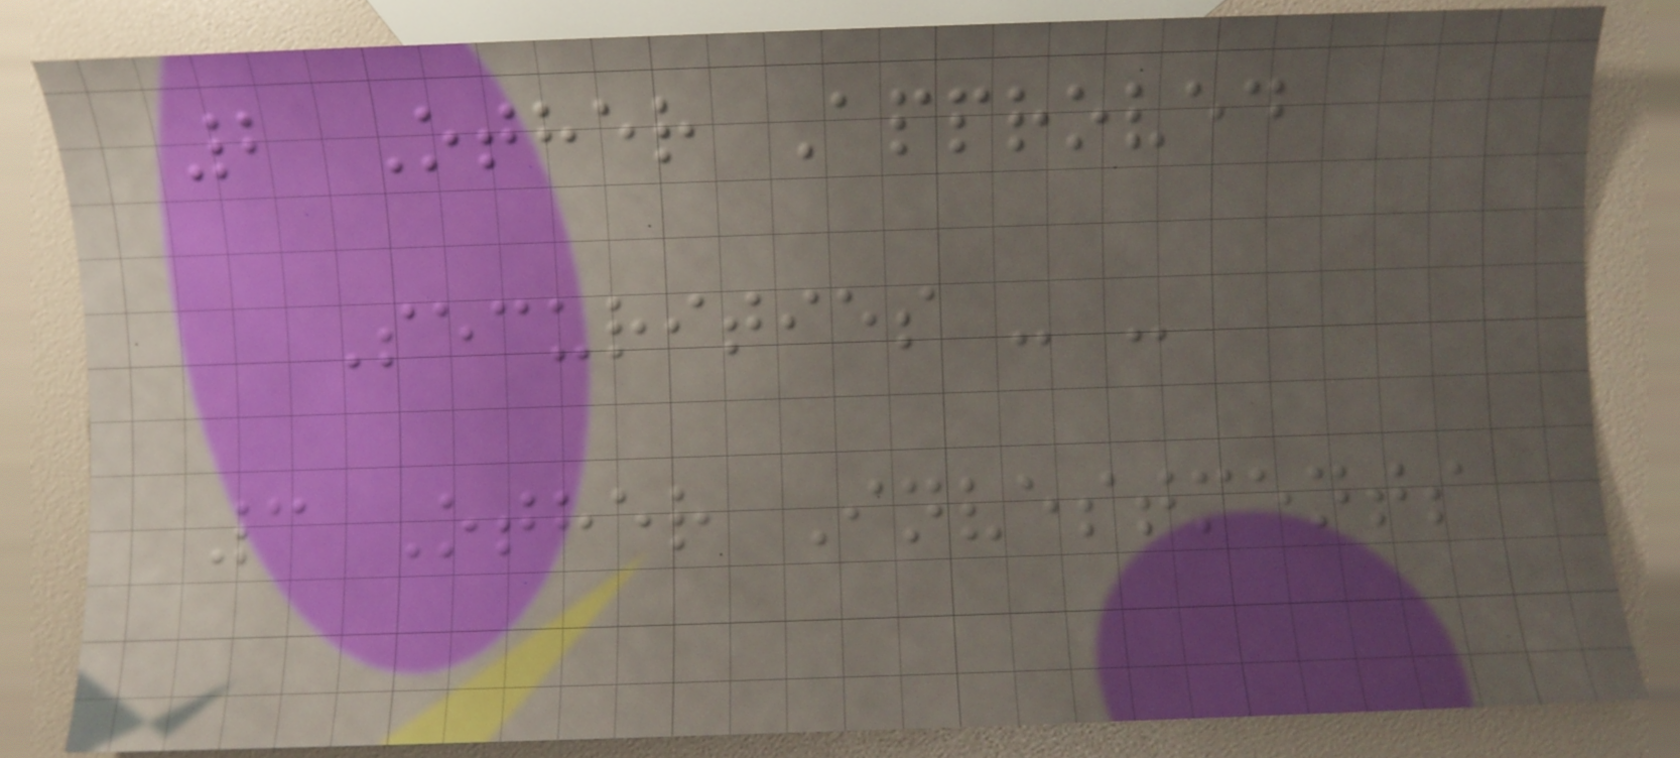2 Other Approved
Securities - -
3 Other Investments
